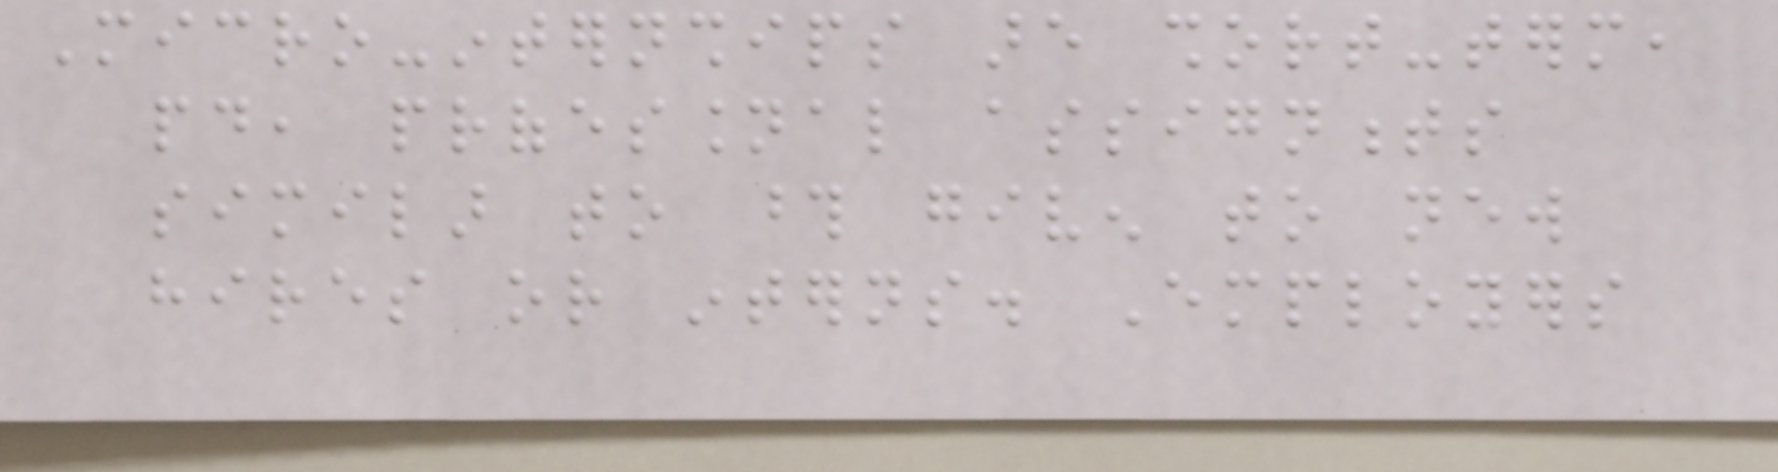Micro-internships are short-term,
paid, professional assignments
similar to those given to new
hires or interns. Employers
